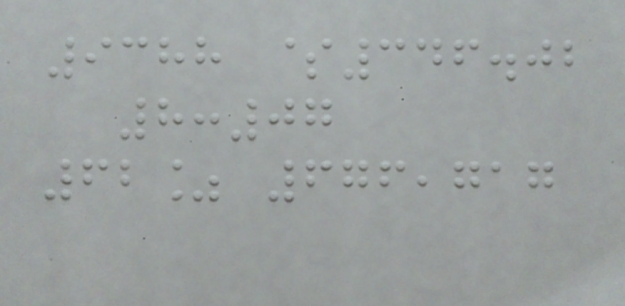9388 $346.02
8:07
62% 676,717
